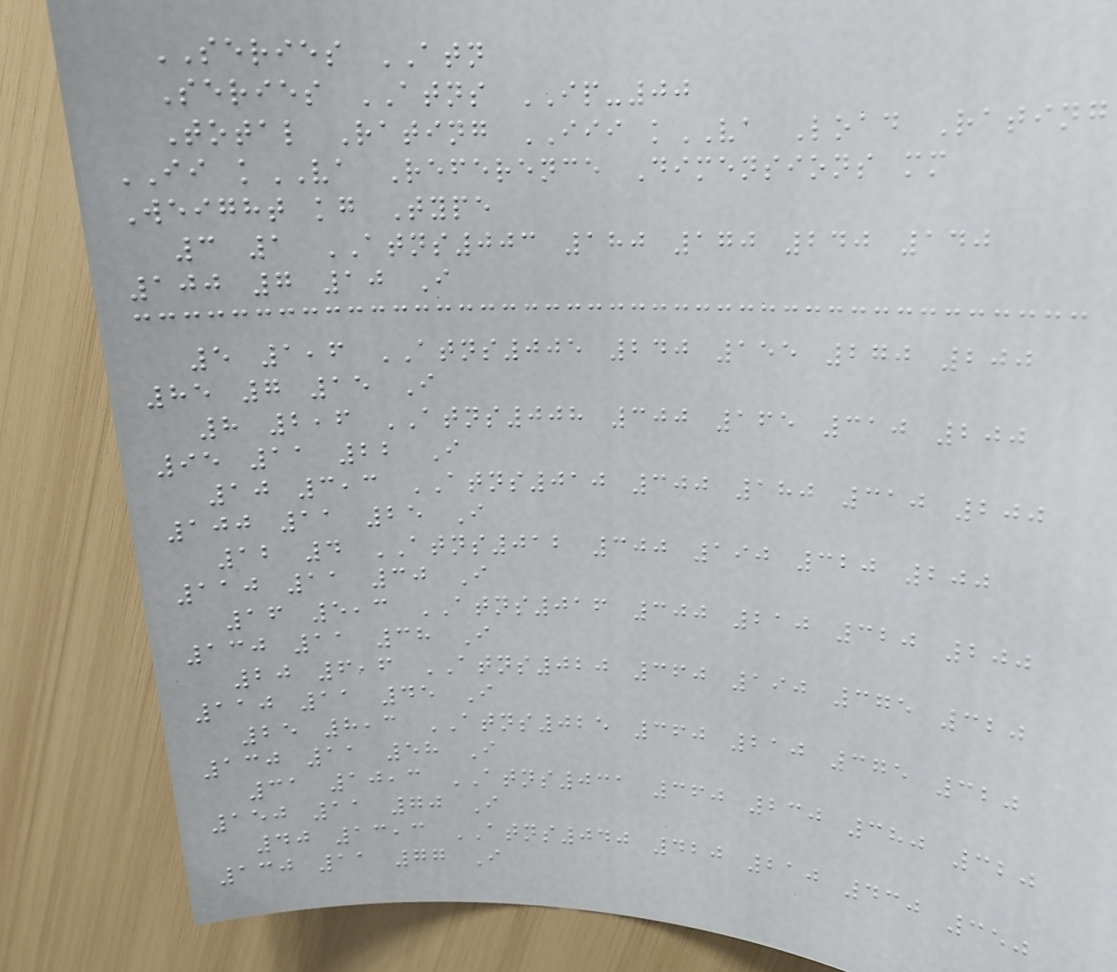SERIES ATN
Series ATNS IP-00
Total Rating III kVA Load Rating
II kVA Reference Dimensions mm
Weight kg Type
3 1 ATNS003 180 170 240 140
100 7 10 I
5 1,6 ATNS005 240 155 270 200
85 7 15 I
8 2,6 ATNS008 300 165 310 200
95 11 22 I
10 3,3 ATNS010 300 180 310 200
100 11 25 I
12 4 ATNS012 300 190 320 200
110 11 30 I
16 5,3 ATNS016 300 210 320 200
130 11 38 I
20 6,6 ATNS020 360 190 375 320
110 11 45 I
25 8,3 ATNS025 360 210 375 320
130 11 58 I
31 10,3 ATNS031 360 230 380 320
150 11 70 I
40 13,3 ATNS040 420 210 430 350
130 11 77 I
